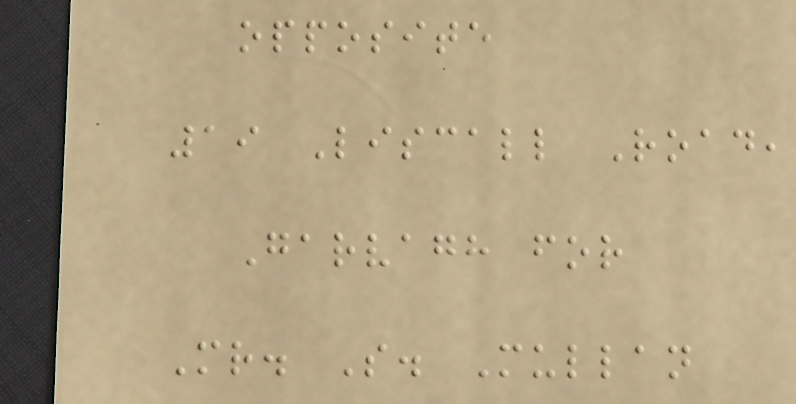opposite
19 Liscall Road,
Garvagh for
Mr. S. Mullan
